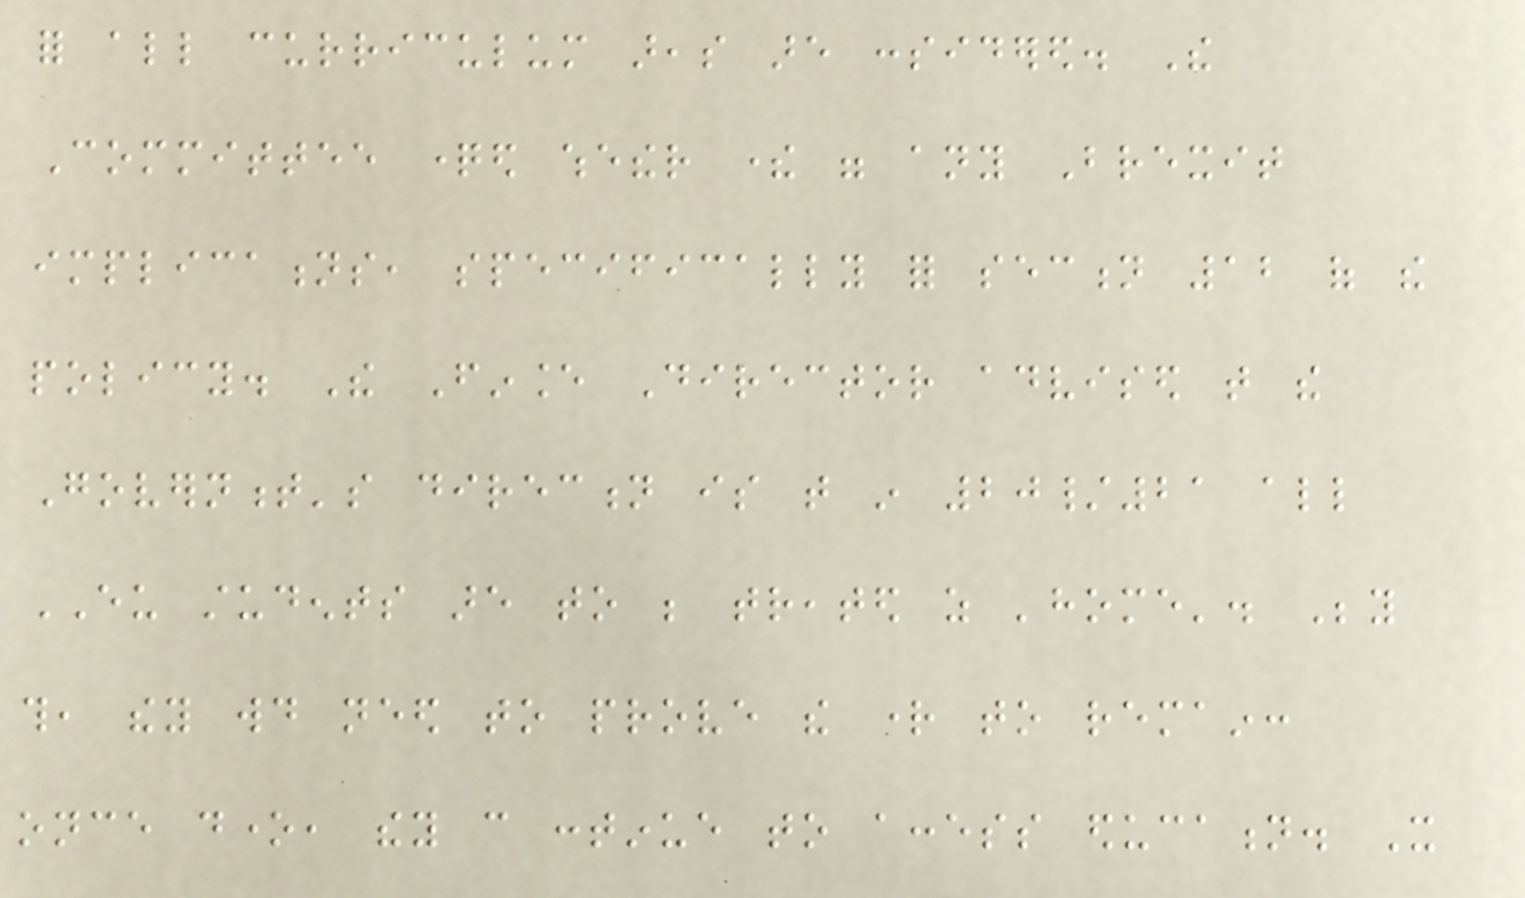for all curriculum areas are considered. The
Committee questioned whether there were any Brexit
implications, specifically for section 12 of the
policy. The Finance Director advised that the
Government's direction is that in 20/21 all
EU students are to be treated as 'home'. Beyond
this, they would need to prove the right to remain:
once done, they can continue to access education. It
